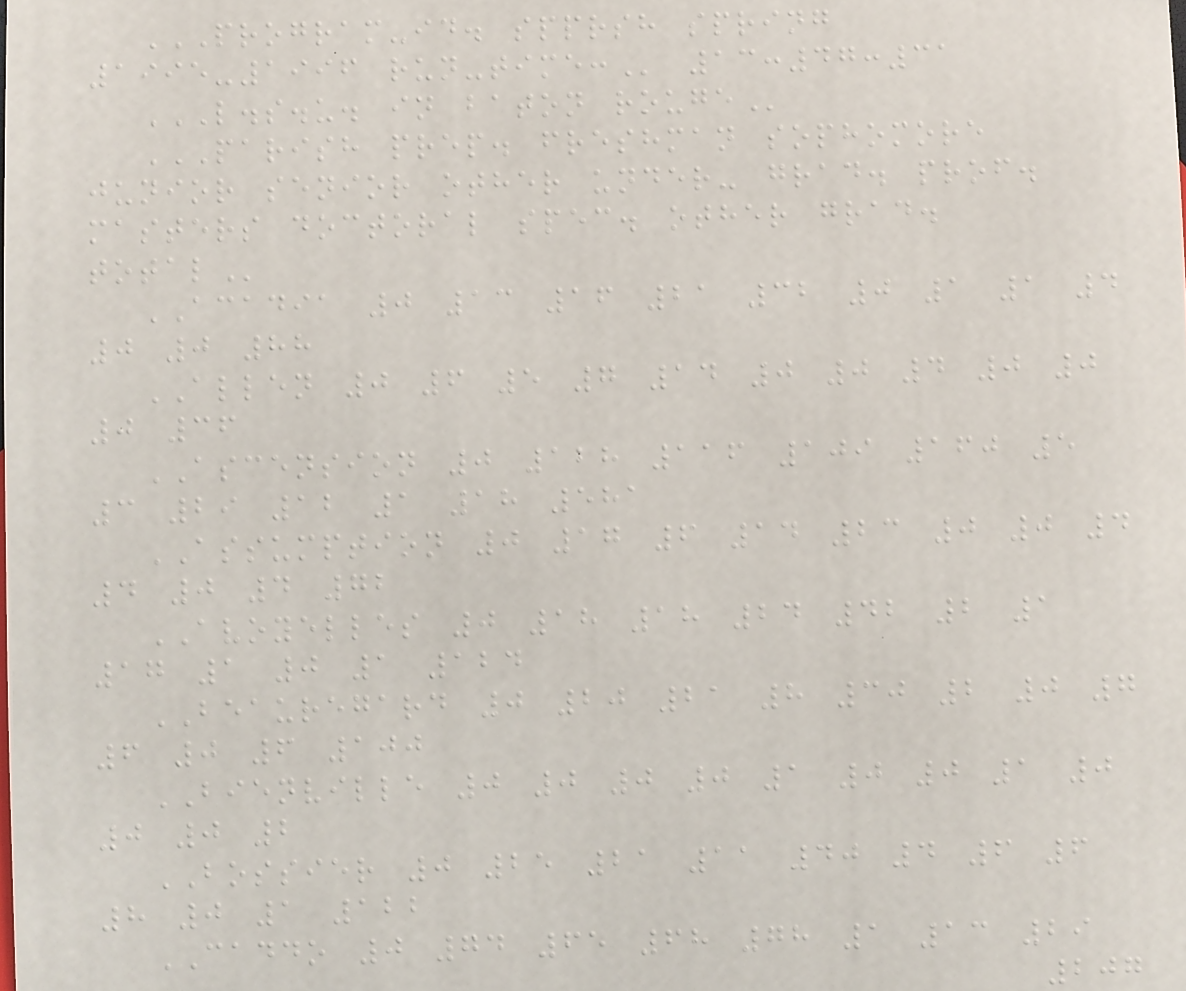PROGRAM-ID. SPPRSH SPRING
1995-1996 RUN-TIME: 13:47:31
L.S.U. IN BATON ROUGE
PARISH PREP. FRESHMAN SOPHOMORE
JUNIOR SENIOR OTHER UNDER- GRAD. PROF.
MASTERS DOCTORAL SPEC. OTHER GRAD.
TOTAL
ACADIA 0 13 16 21 32 0 1 1 4
0 0 88
ALLEN 0 6 5 7 14 0 0 4 0 0
0 36
ASCENSION 0 128 116 109 160 5
3 29 12 1 18 581
ASSUMPTION 0 17 6 14 23 0 0 4
4 0 4 72
AVOYELLES 0 18 18 24 42 2 1
17 1 0 1 124
BEAUREGARD 0 20 21 8 30 2 0 7
6 0 6 100
BIENVILLE 0 0 0 0 1 0 0 1 0
0 0 2
BOSSIER 0 25 21 11 40 4 6 6
8 0 1 122
CADDO 0 74 65 68 78 1 13 29
207
